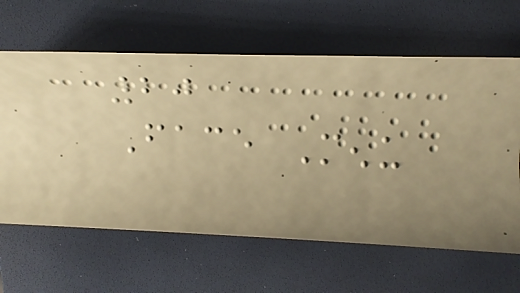20
Face Menu
